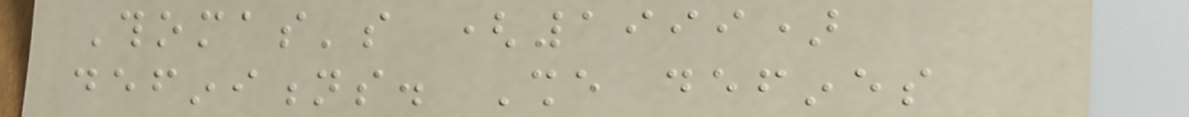Thomas's (1999)
definitions. She defines
